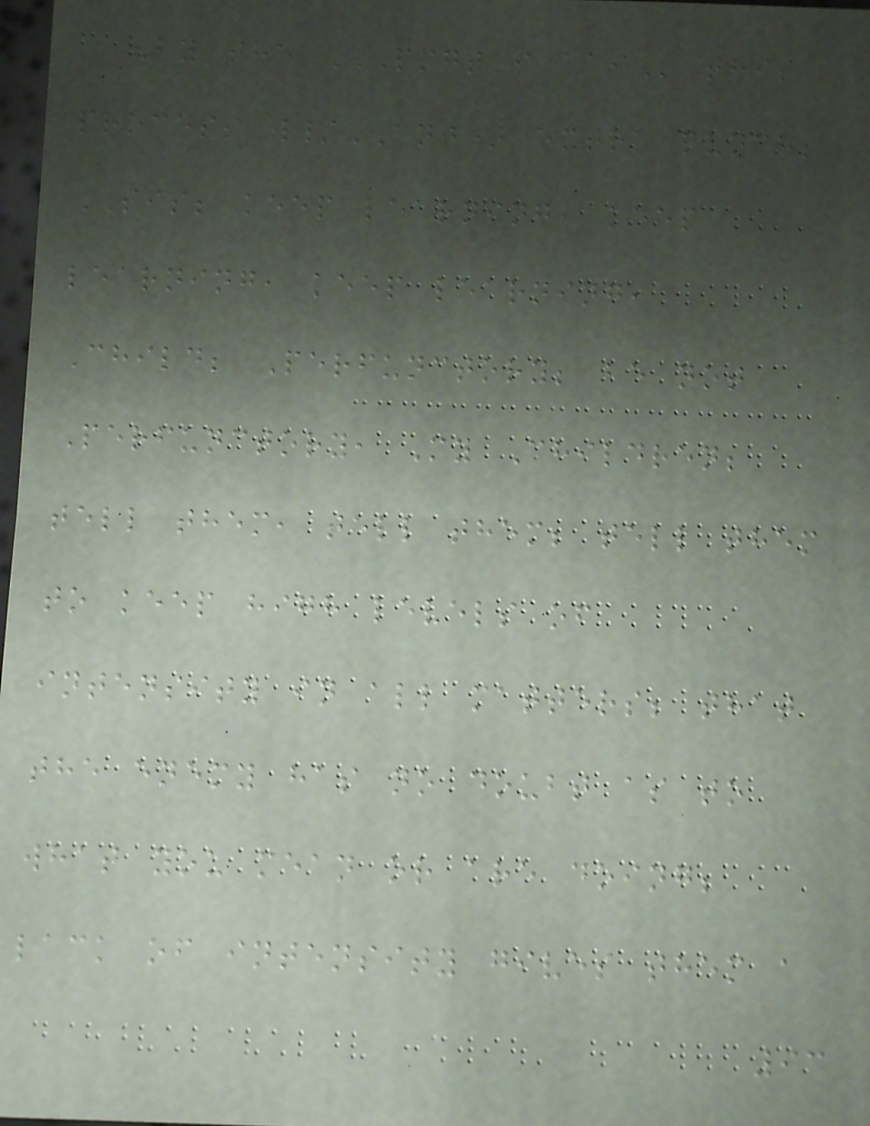"by the PMGT I AAI this
process w/ANJ) extra punch;
SIS; keep learning, keep
learning, keep learning,
Child; Perfunctory; be not
Perfunctory, My Children;
tell them, tell them; tell them
to keep high levels of
intensity in all matters; that
the enemy has no doubt as to
what you mean or are doing;
lack of intensity gives them a
93
